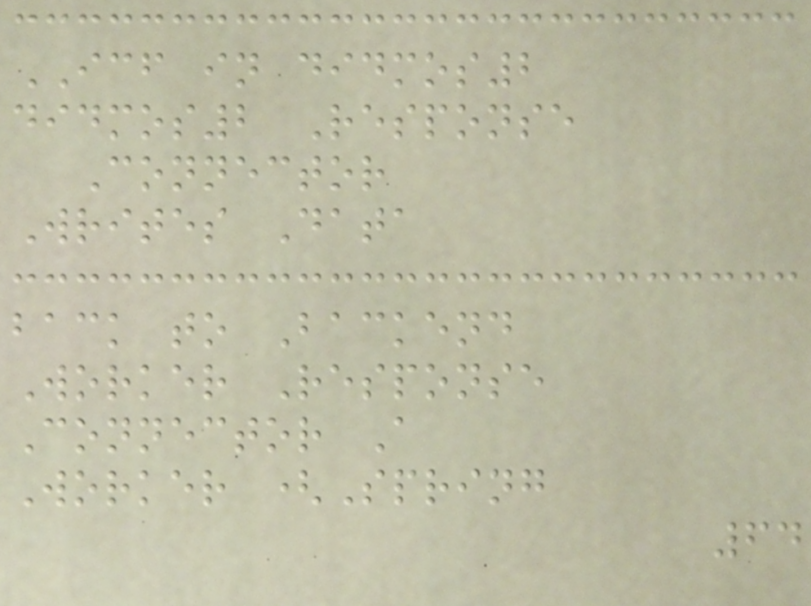ICF in didmos2
didmos2 Response
Connector
Writes Data
back to Backend
Worker Response
Connector A
Worker (Spring
64
